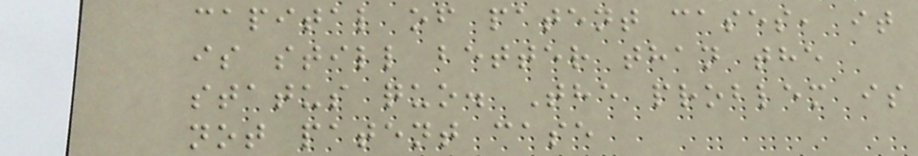capital of patent cases, it
is still better than the
status quo. The problem is
not patent case
